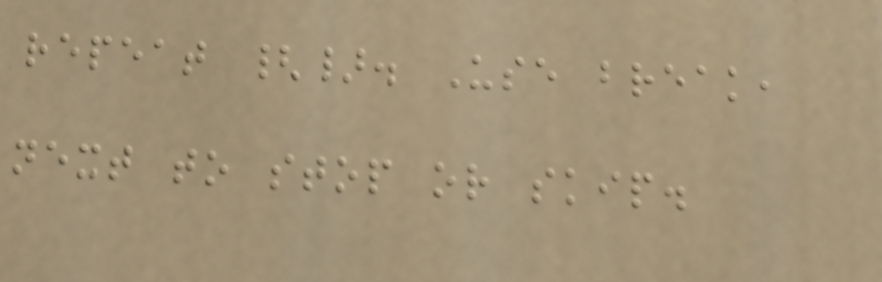repeat {}. Use break,
next to stop or skip.
